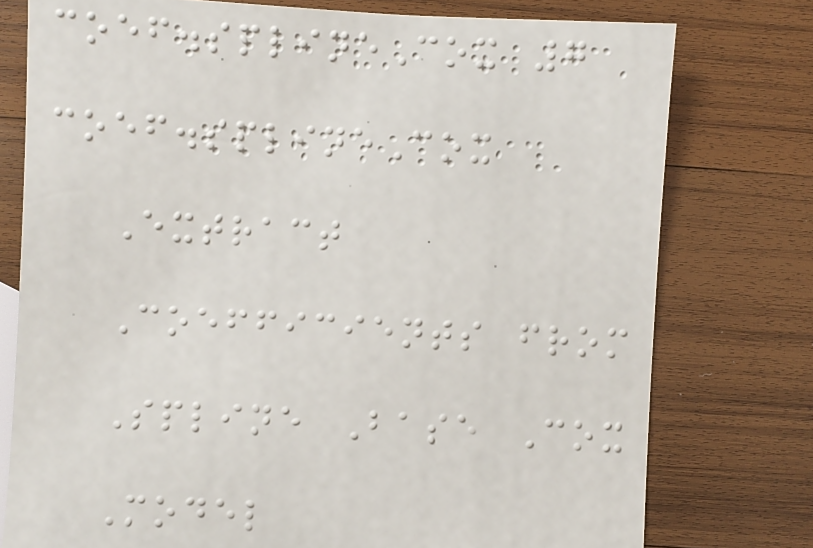coef.splineCox 7
coef.splineCox
Extract
Coefficients from
Spline Base Cox
Model
